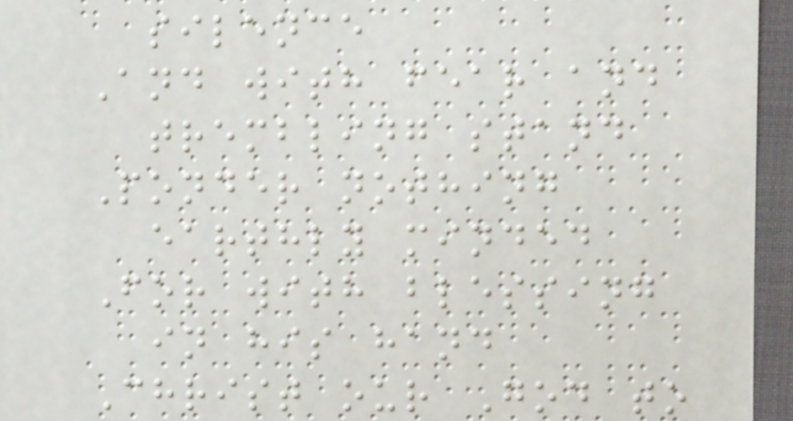silence
And with fear and
trembling stand
Ponder nothing
earthly minded
For with blessing
in his hand
Christ our God to
